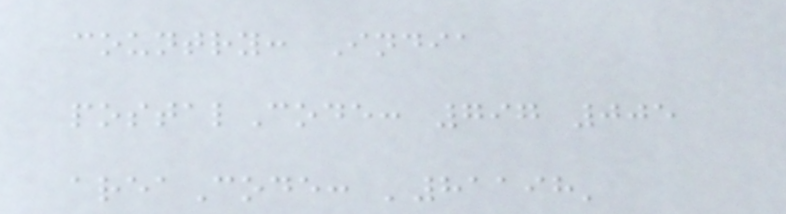country: India
postalCode: 797 005
areaCode: '81198'
